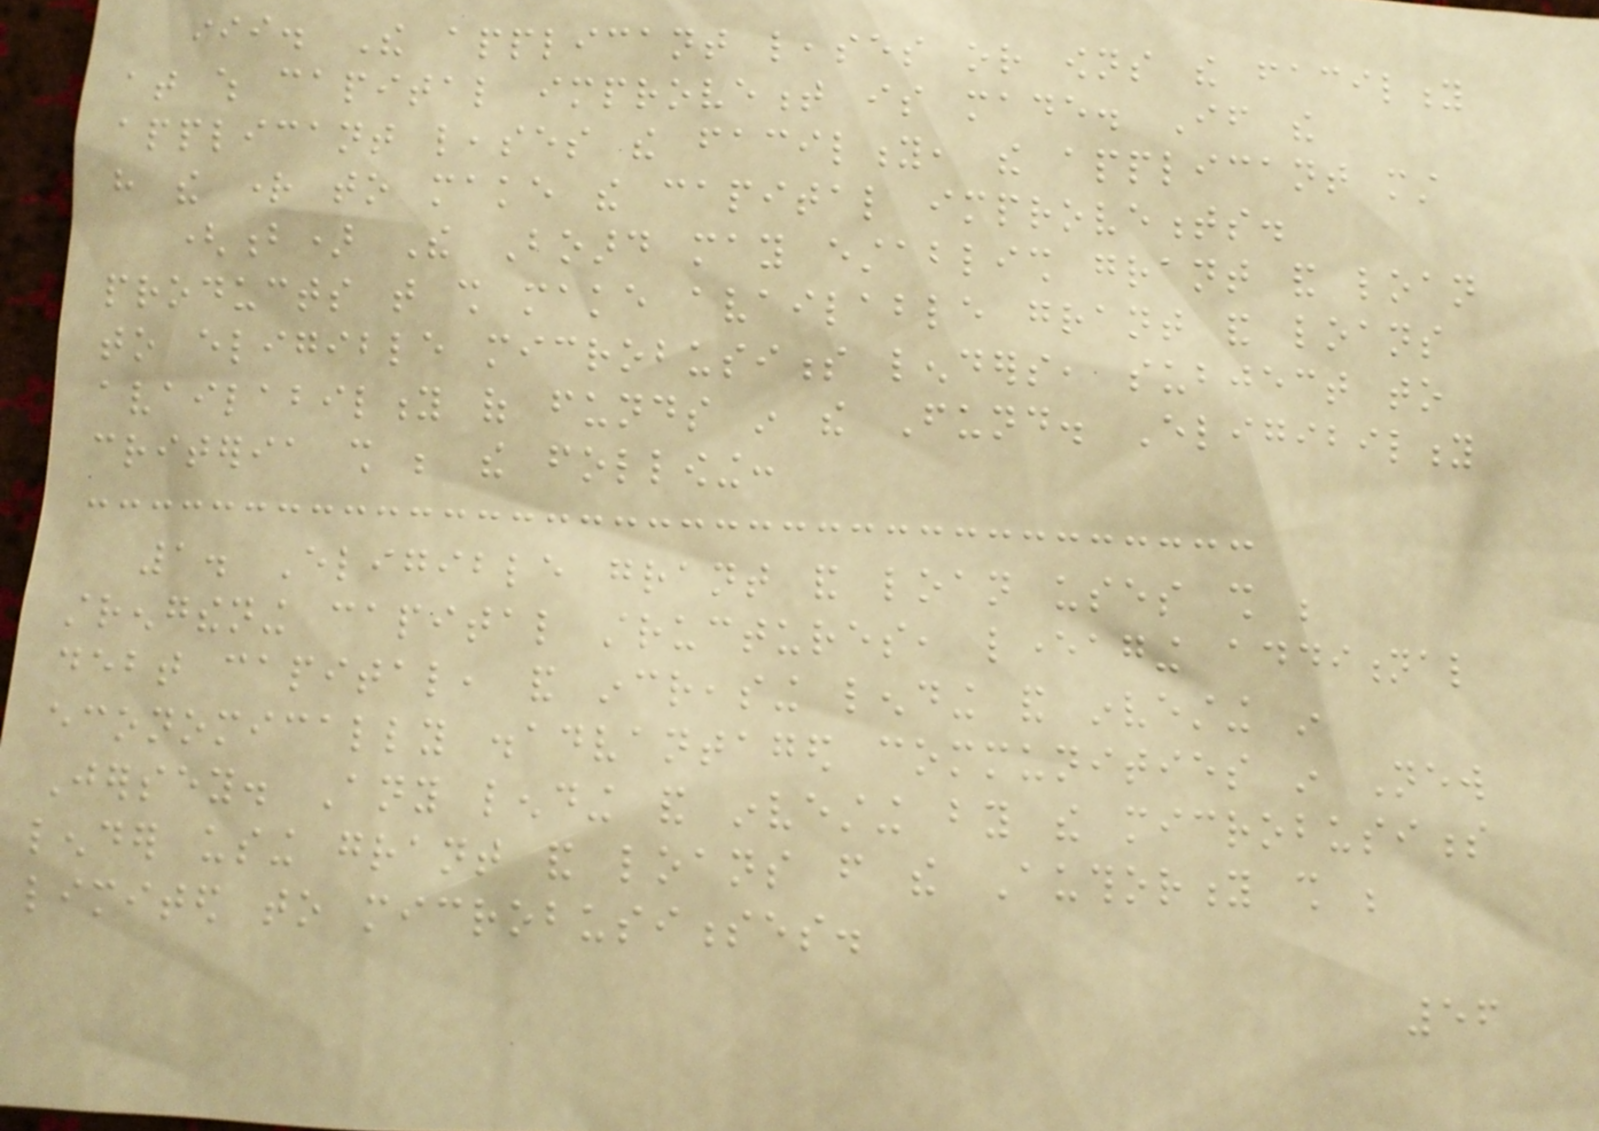iii. The applicant leases or owns the facility
at which capital improvement is made. If the
applicant leases the facility, the applicant must
have the right to make the capital improvements.
(b) The Board may establish grant and loan
products that shall make available grant and loans
to eligible microbusiness lenders, subject to
availability of funds in the Fund. Eligibility
criteria shall be the following:
1. Eligible grant and loan uses shall be
strengthening capital structures, leveraging additional
debt capital, and increasing lending and investing in
economically disadvantaged communities in New
Jersey. Any lending and investing by the microbusiness
lender using grant and loans from the Authority shall be
limited to microbusinesses.
56
